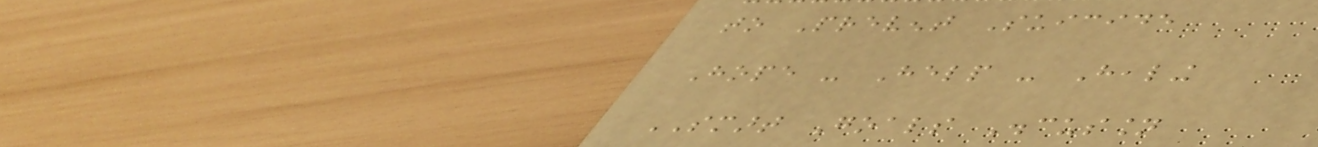to Prevent Suicide
Hope - Help - Healing
SMART Goals Discussion
